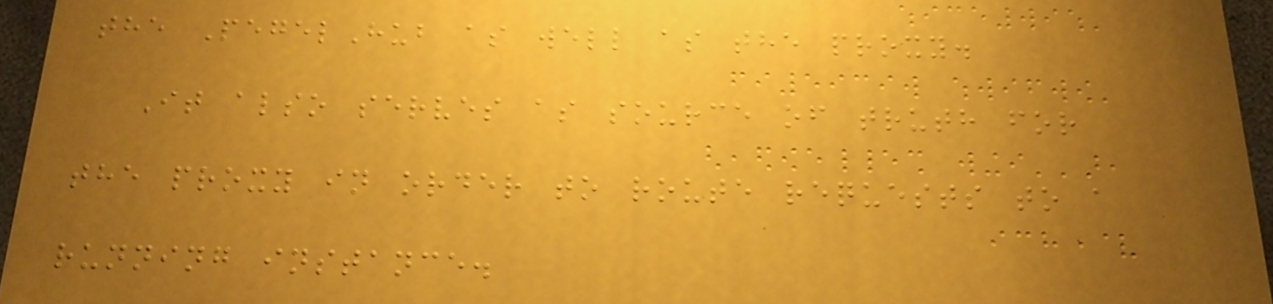the PegelHub as well as the proxy.
It also serves as source of truth for
the proxy in order to route requests to a
running instance.
